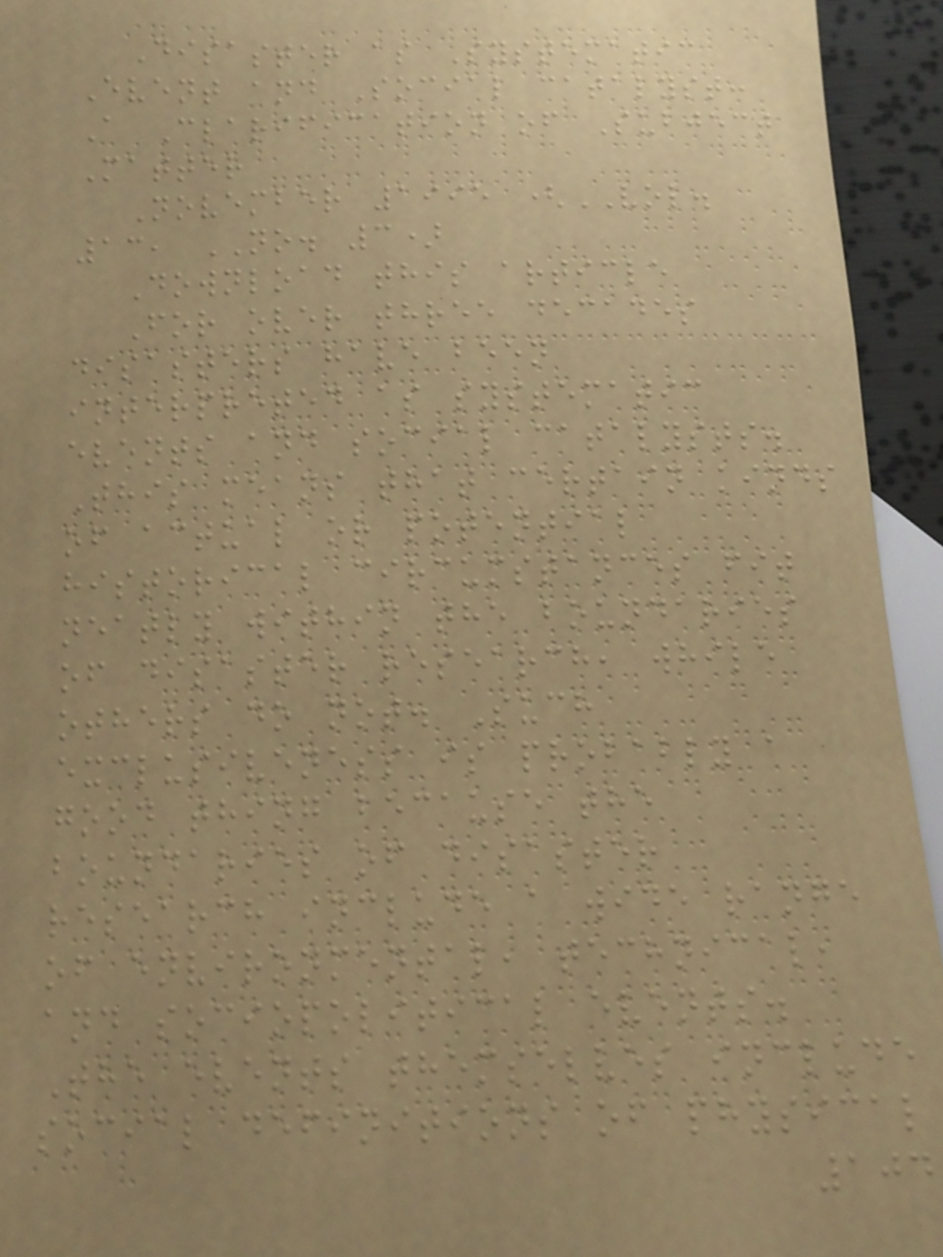Disaster as Systematic
Event and Social catalyst:
A Clarification of Subject
Matter
November 1995 (VOL.
13, NO. 3)
Download this article
For over three decades
disasters have been
interpreted as systematic
events and social catalysts.
This means that certain kinds
of actual or potential
historical circumstances fit
neatly within the boundaries
of disaster research, while
others do not. Such
exclusiveness is probably a
good thing because the
boundaries of disaster
research include a wide range
of environmental, technical,
and sociopolitical events.
The events themselves include
social definitions of physical
104
